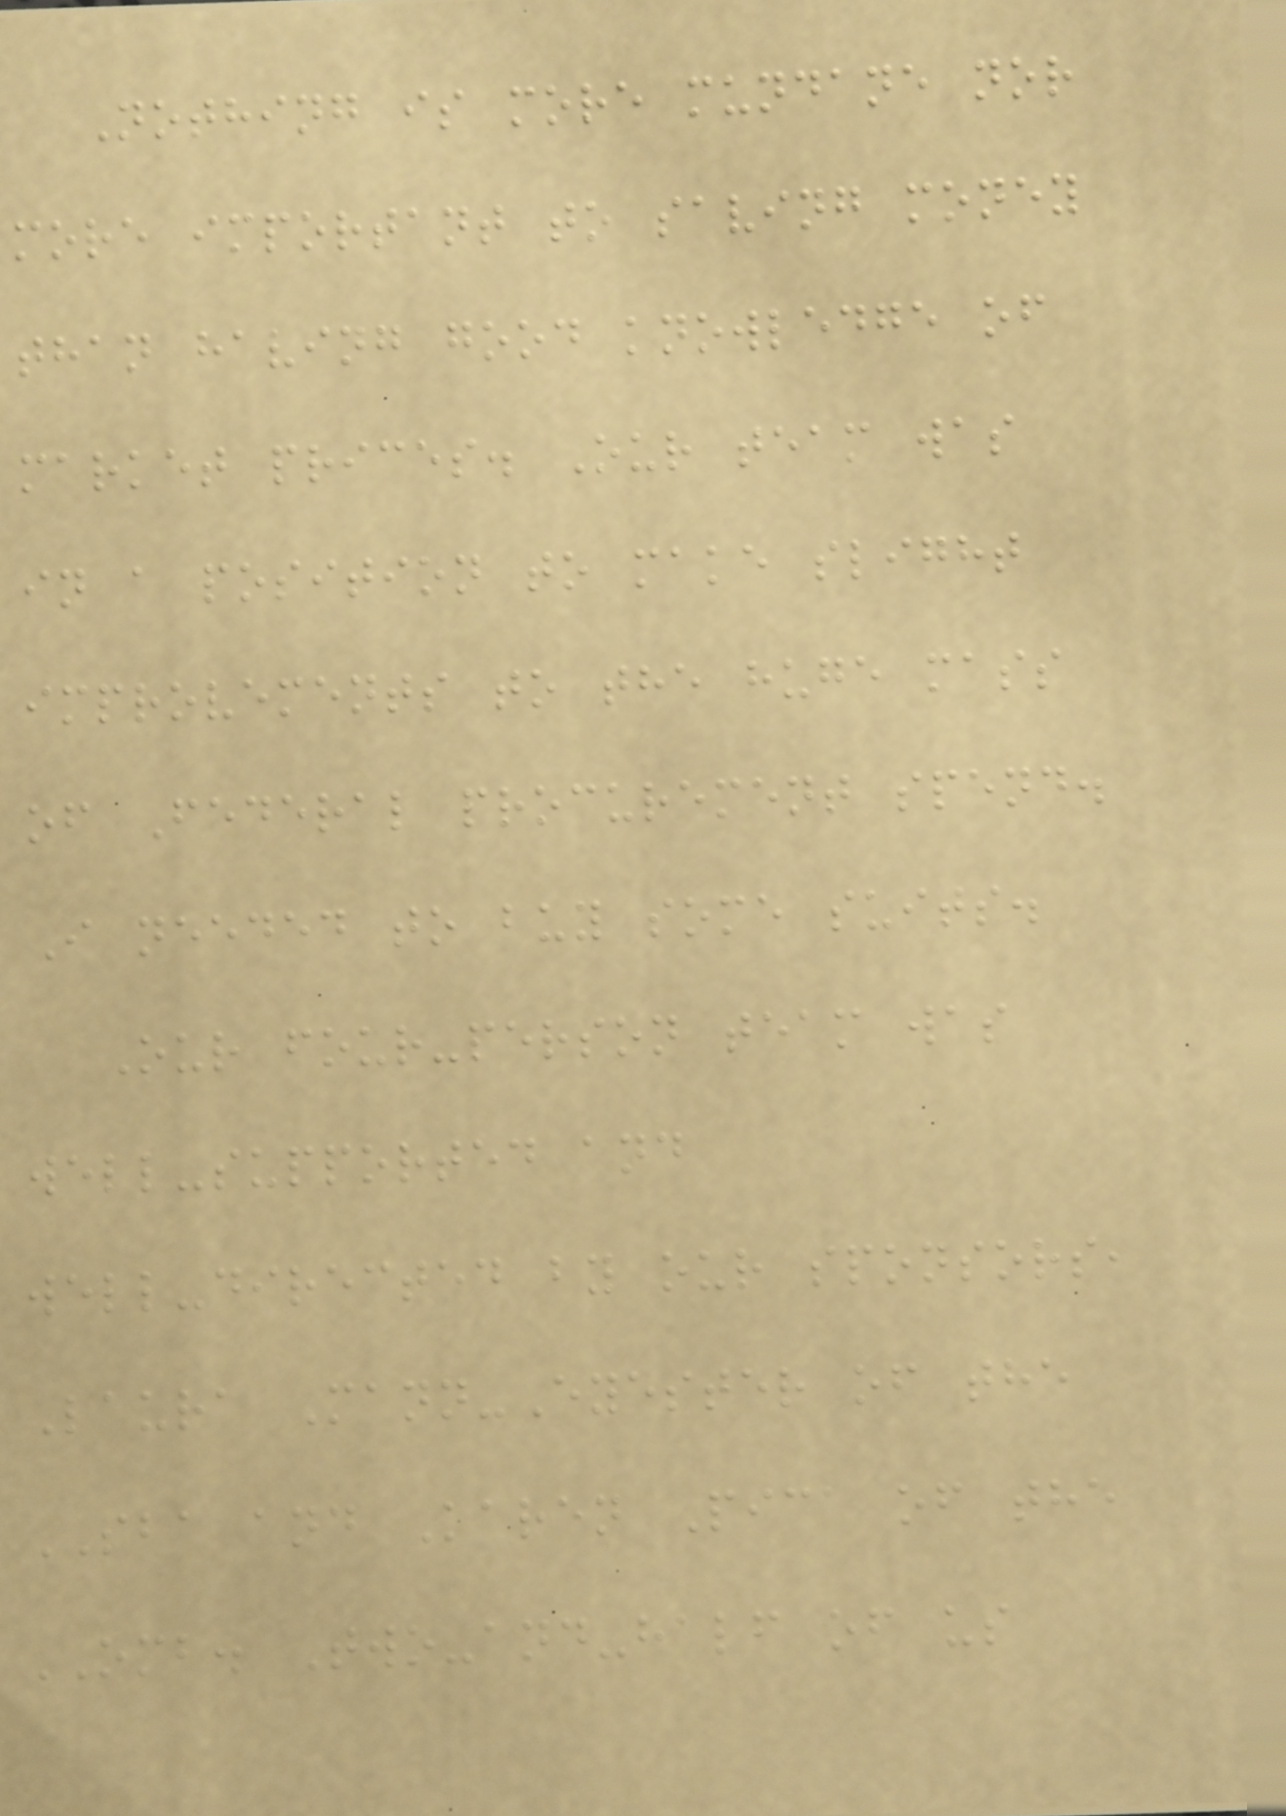Nothing is more mundane nor
more important to saving money
than having good knowledge of
market prices. Our team was
in a position to make slight
improvements to the huge mass
of Federal procurement spend.
I needed to buy some suits.
Our four-person team was
well-supported and
well-directed by our sponsors,
Laura Mann-Eyester of the
SBA and Karen Pica of the
OMB. Two-and-half of us
